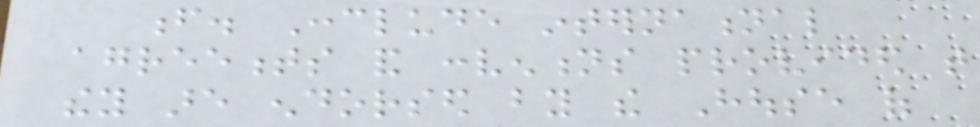f. Conclude international
agreements and conventions provided that
they are endorsed by the House of
